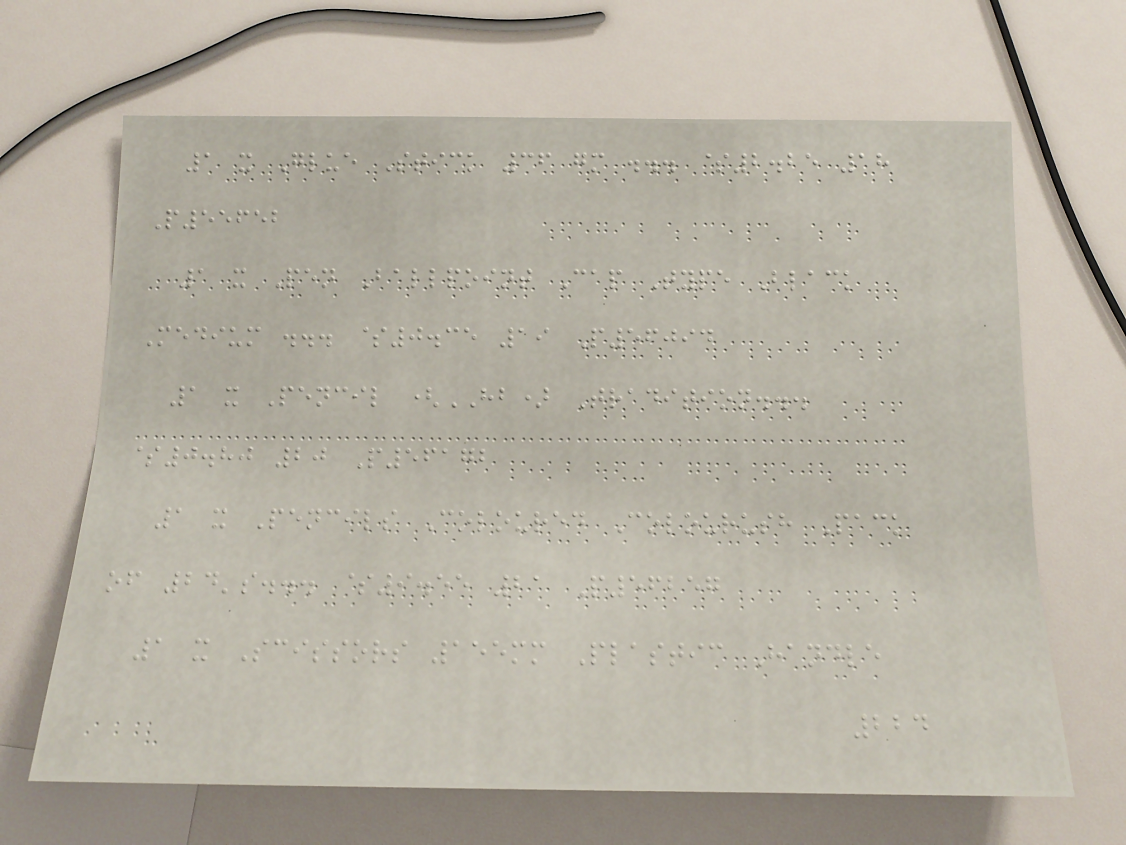1 x Glue Stick 36 gm ... $2.25 18
P55652
1 x Pen Ballpoint Cap Type Black
Medium ... $0.35 19 P56094
1 x Pencil (HB) Tradition...
$0.80 20 P56172
1 x Pencils Coloured Colourush Pack
of 24's... $9.55 21 P56257
1 x Scissors 155mm Plastic Handle
224
